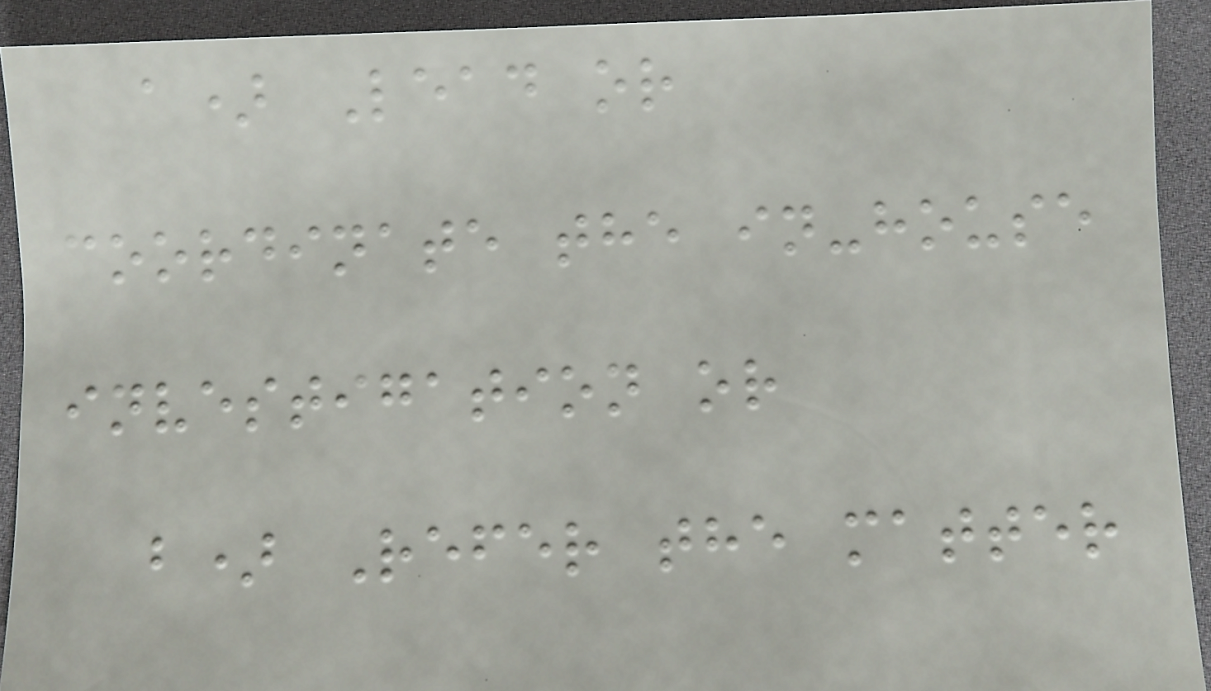a) Lead or
coordinate the in-house
investigation or
b) Refer the matter
